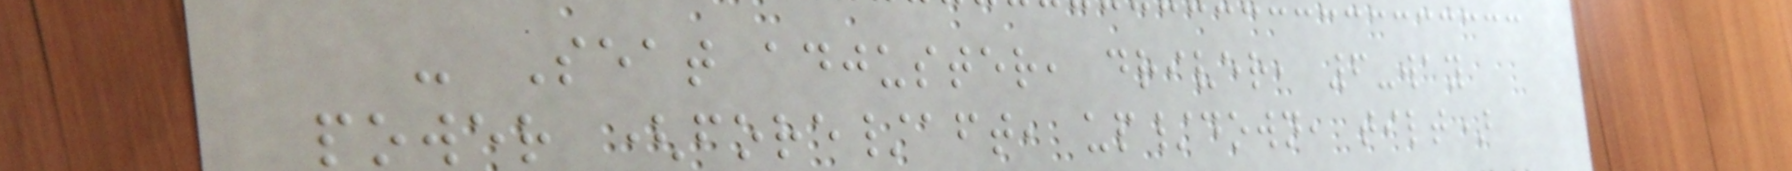- Seat adjuster, driver, 6-way
power (fore/aft, up/down, tilt)
